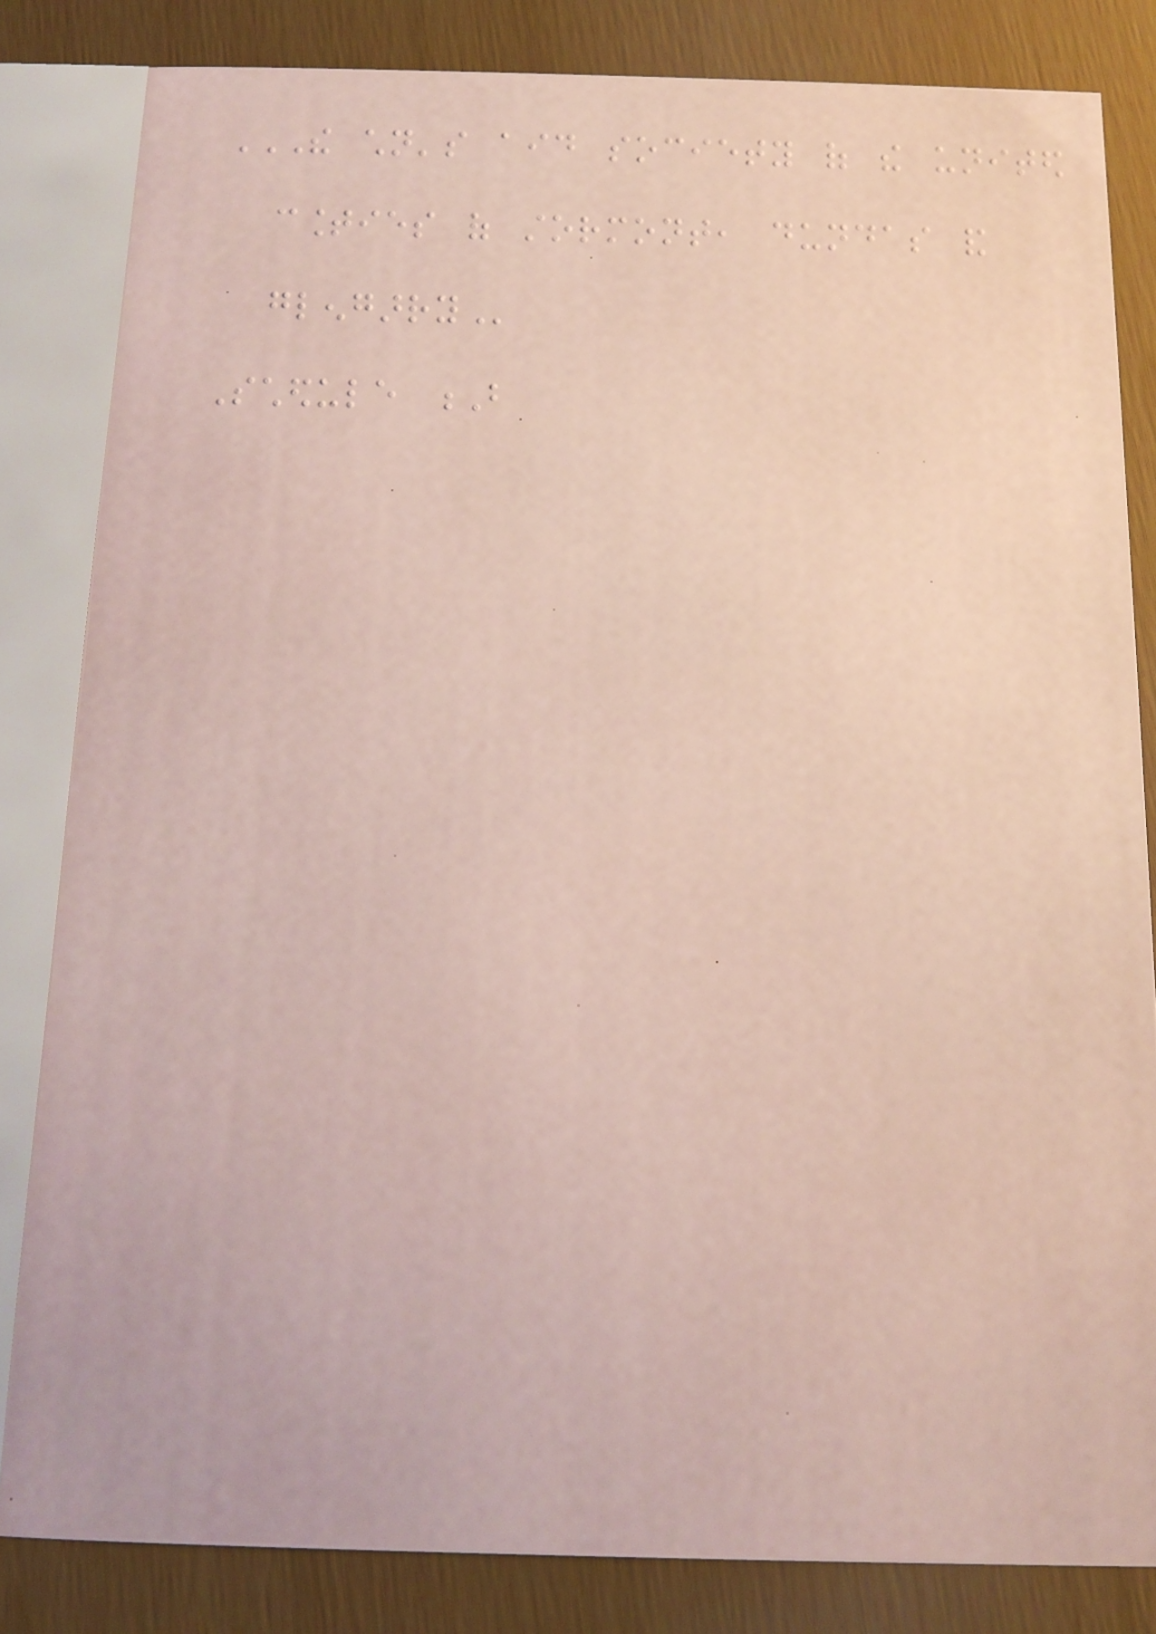THE CHILDREN'S AID SOCIETY OF THE UNITED
COUNTIES OF STORMONT, DUNDAS AND
GLENGARRY
Schedule B
